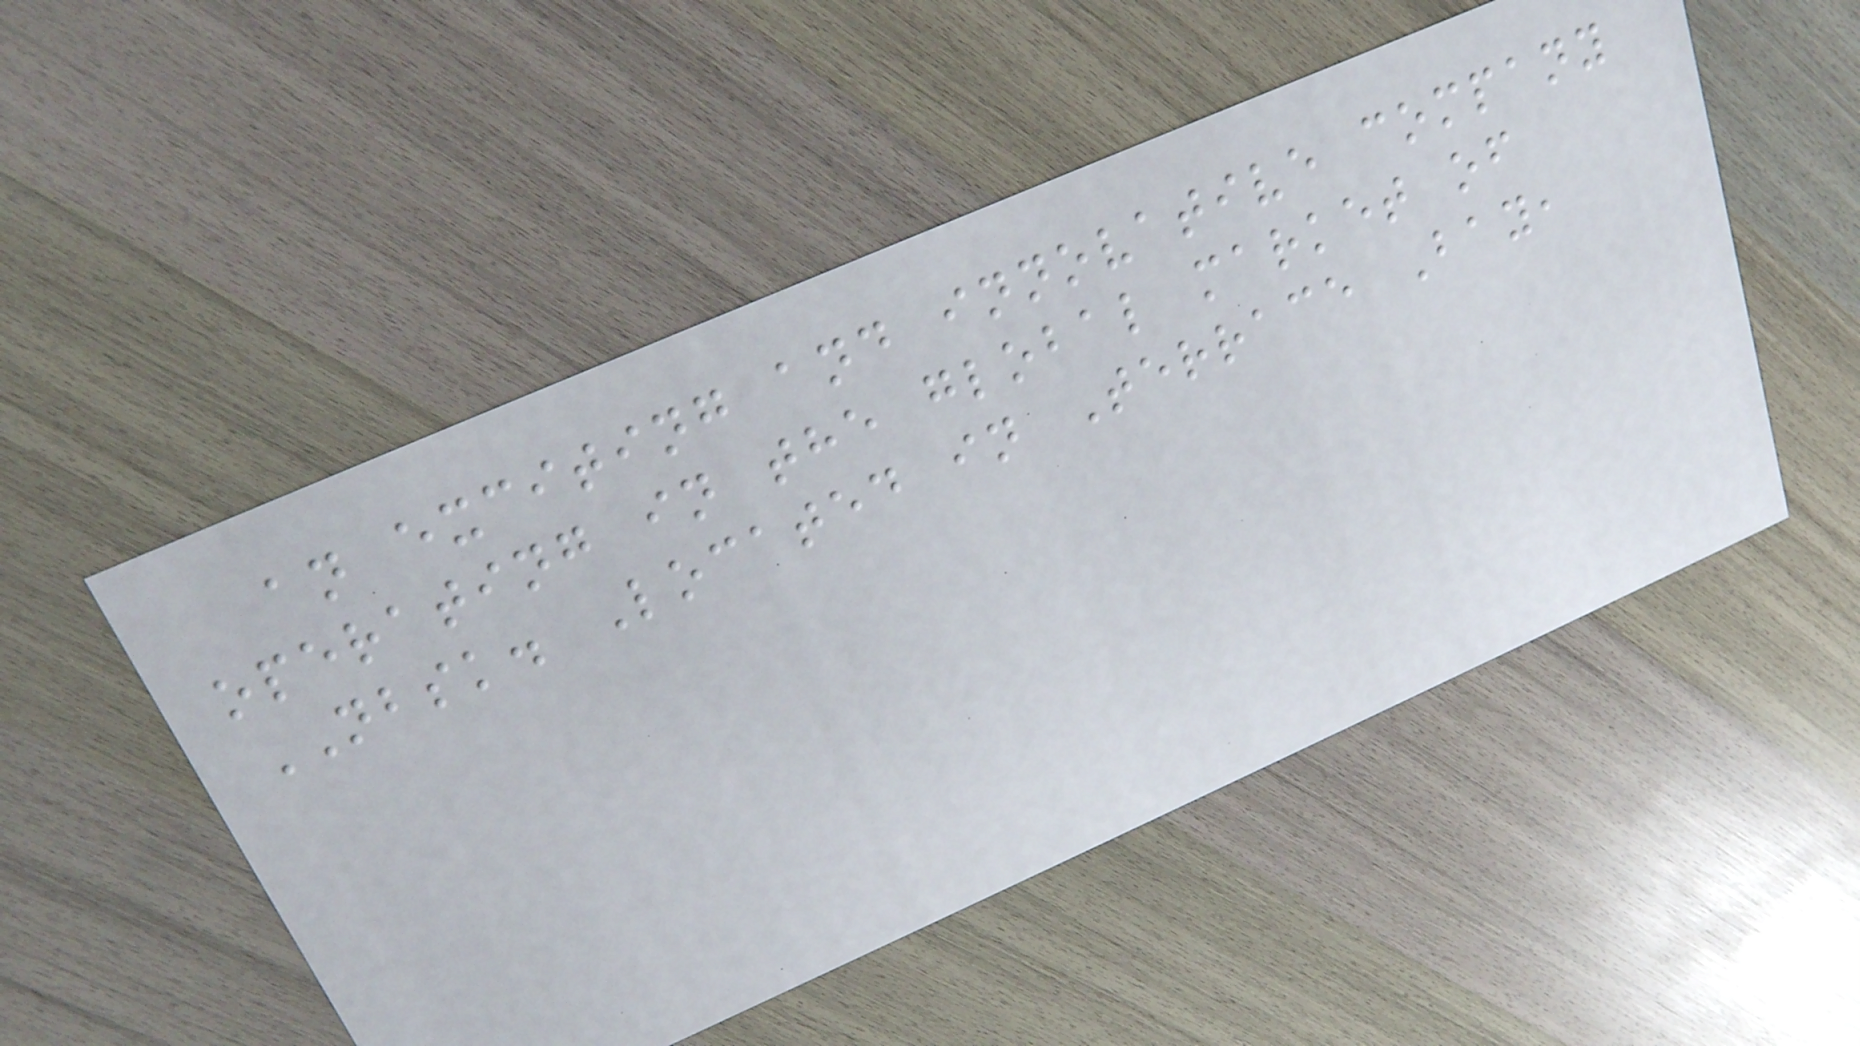an exciting and innovative company
operating in the global market of
NBSK. Located in Terrace Bay,
